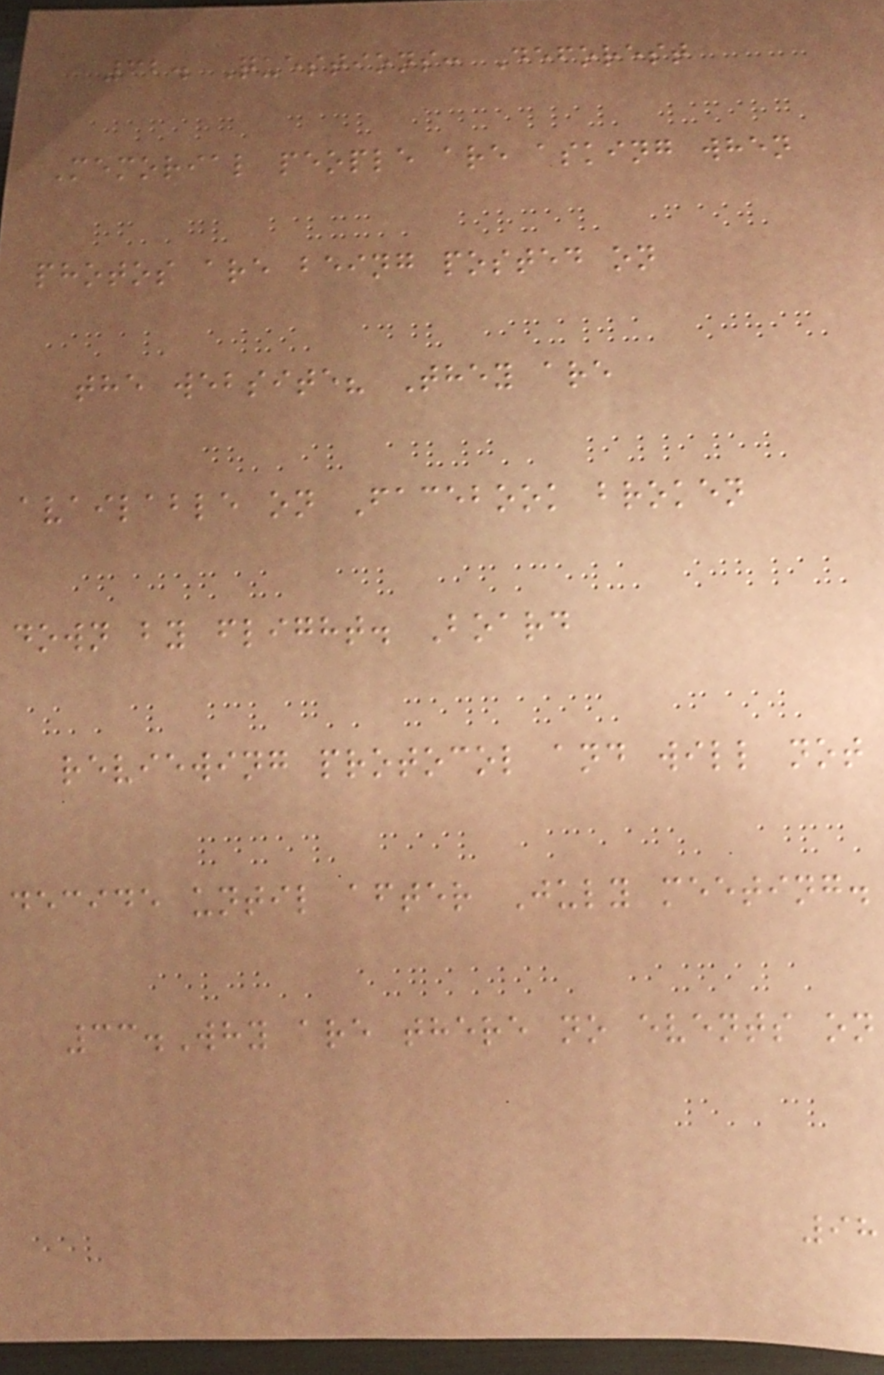32. Questions: Deforest
Memorial people are asking when
photos are being posted on
the website? They are
available on Facebook broken
down by flight. Board
reviewing protocol and will not
decide until after July meeting.
33.Why are there no events on
98
